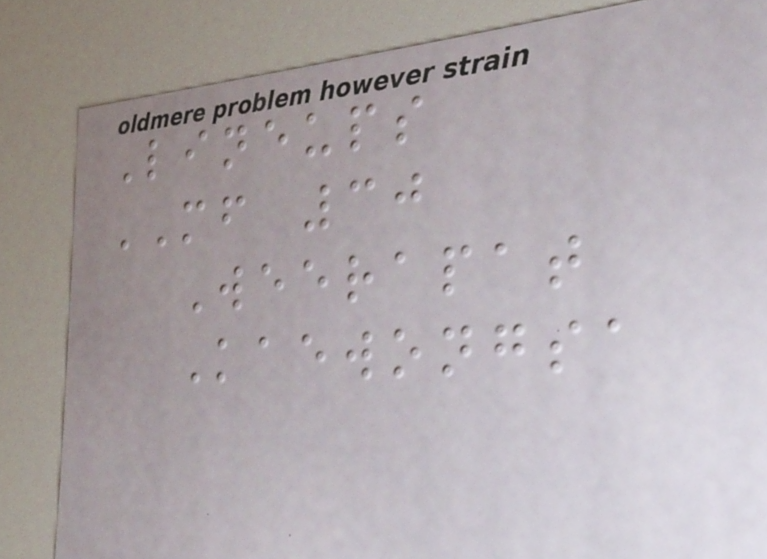Lineups
MF 30
Weerapat
Kaewongsa
